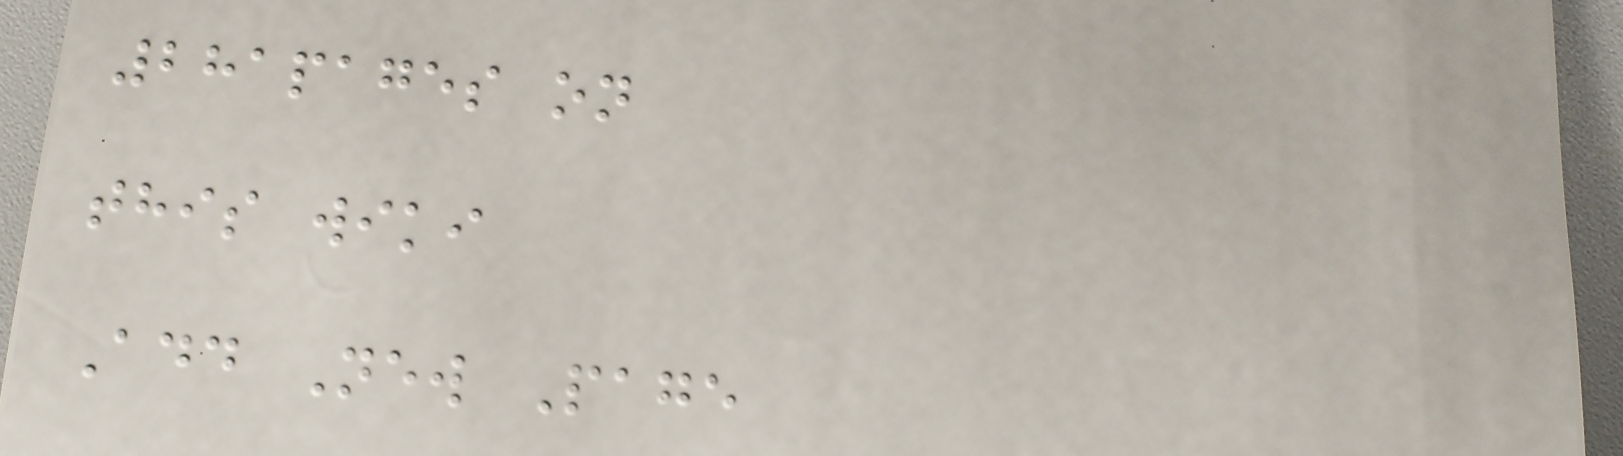281pages on
this wiki
Add New Page
